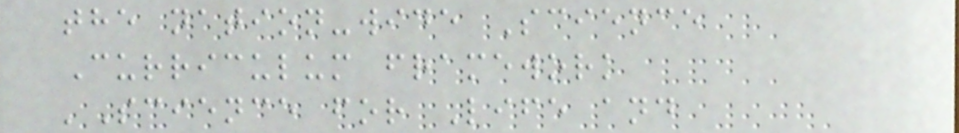the nation-wide Science
Curriculum framework
'Science for Life and
